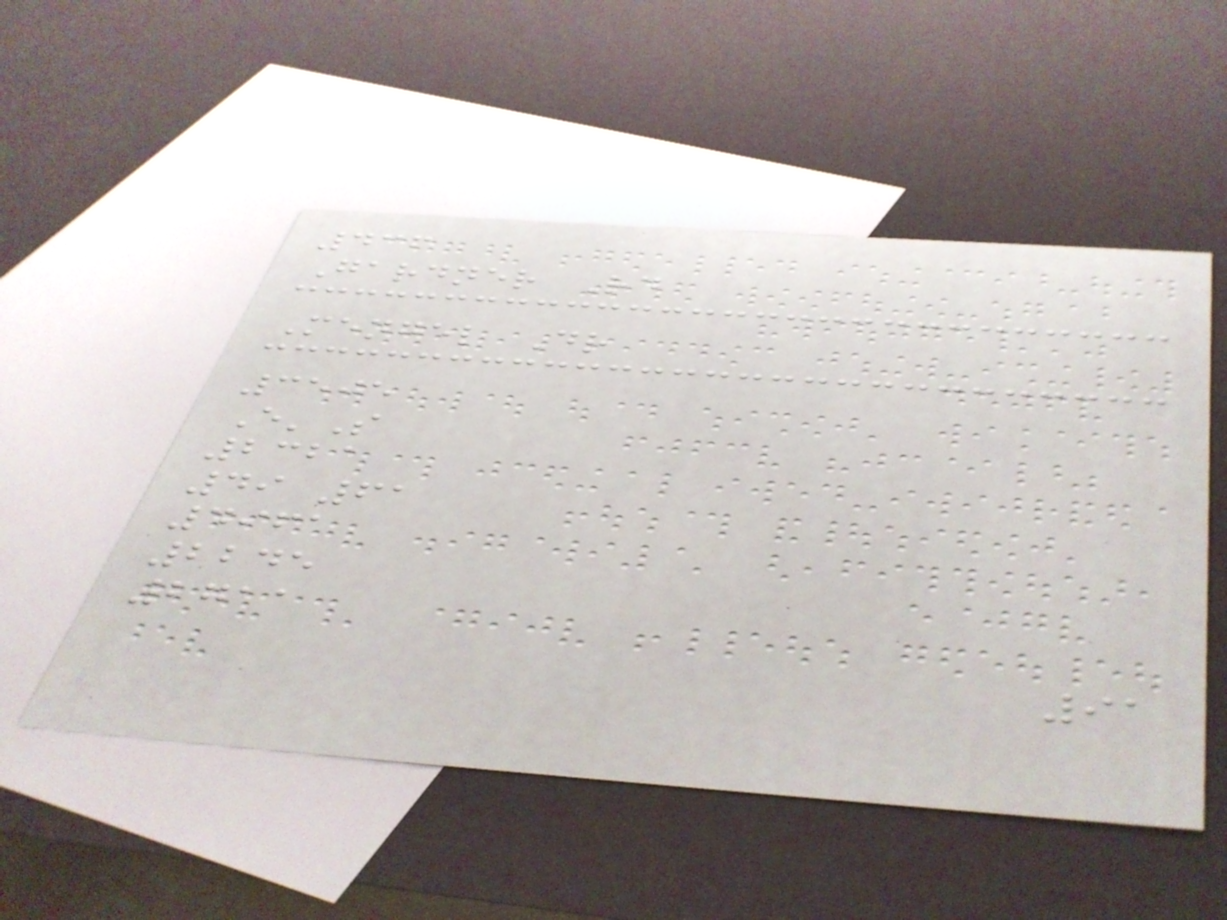436
Gardner Rd
Mengel Dr
3505
E'S
2321
49 61
4961
2245
2711
91
